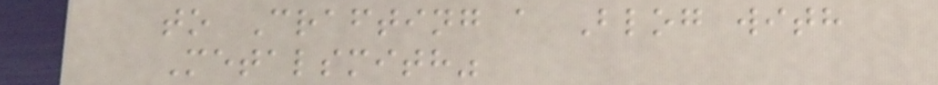to Crafting a Blog with
Metalsmith"
